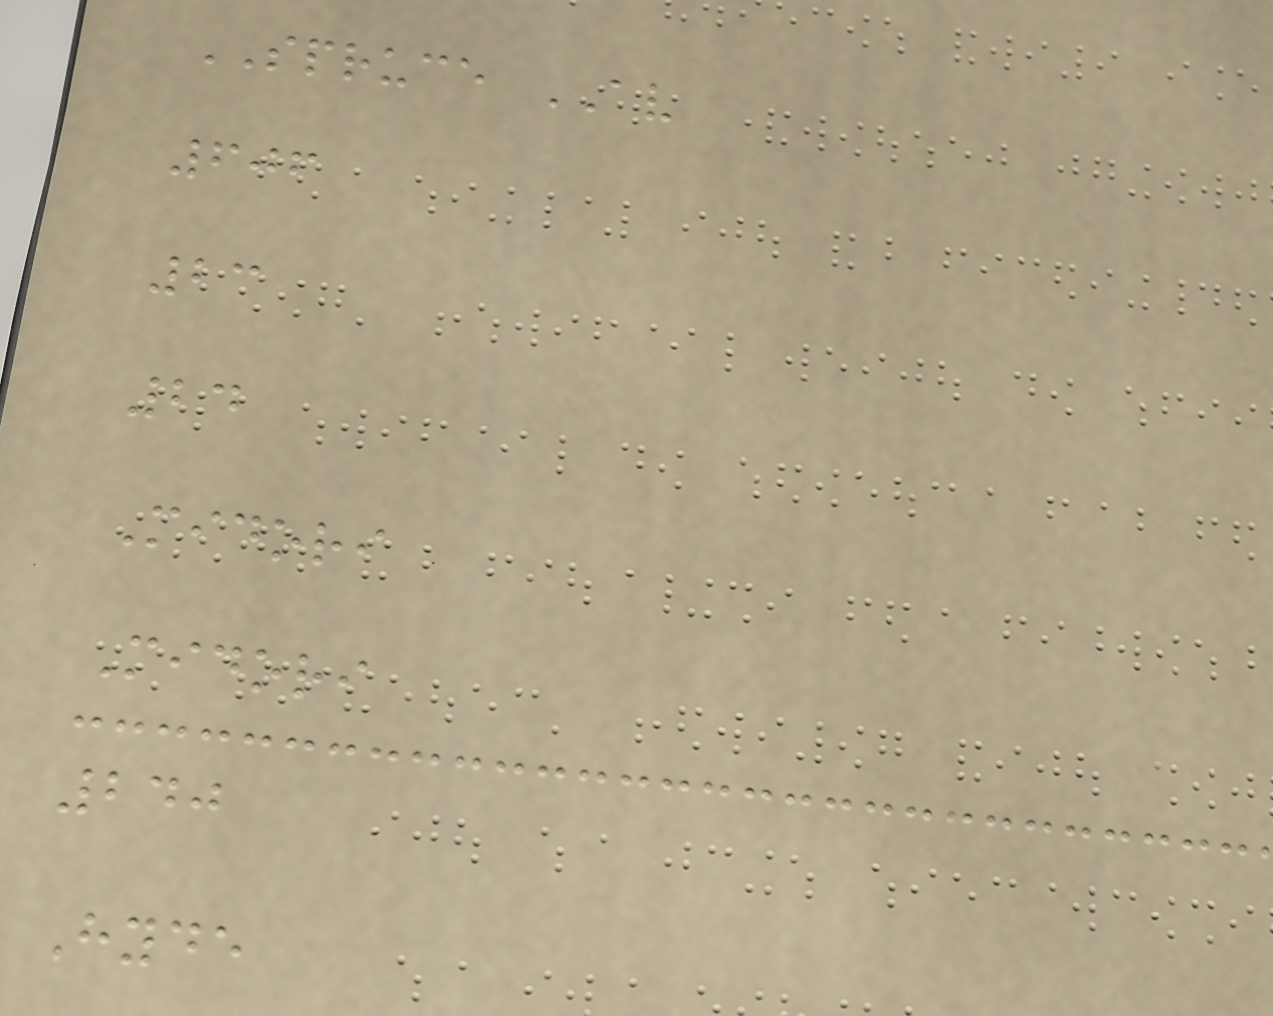SPRUCE AV
606
23
24
Midori
Midori
240
Hyde
